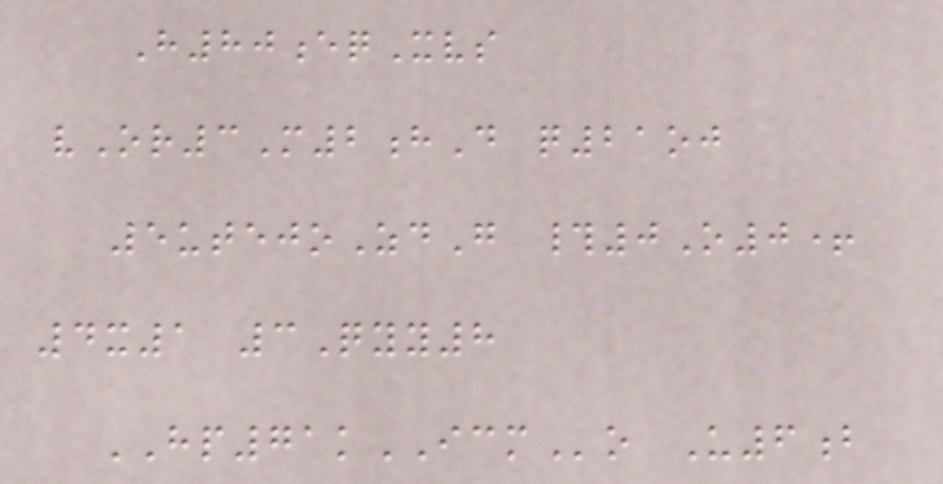H80eqXvs
vOr3M2hD q21oj
5utejoZdG #0O0+
4x1 3Qyy8
HP71kICMo U6b
